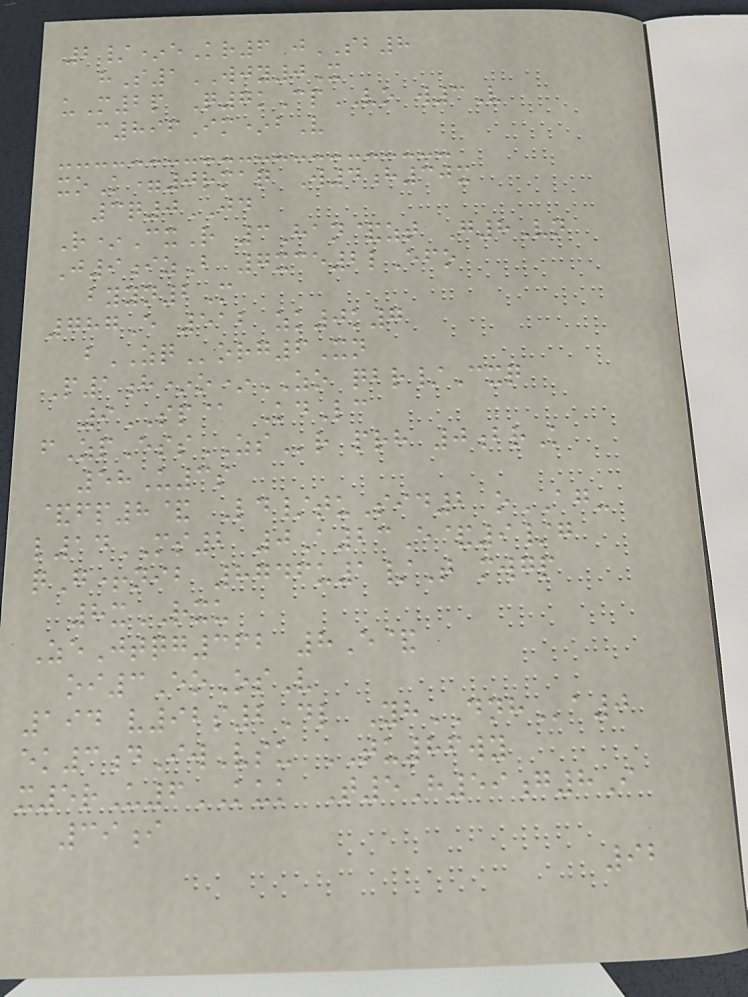2/*eKr6 jSB8
hS1WJY0X
uM2p Q7kCpVO w3V
c896Im*bV
xoK=0rmaq W4h30x
3q0JD
R*CxR 3Han&zt G8Vn
J9izB 7xce2lEfo
byyn2M
787E 512 zk0k7
bZQorg6Xn
P1h*o*ZO qbr/Cxq
9SP@ KdLc
fZpEssZSr prh 0brK
58U3s
&fp8& Ld/tuSid2 oAG-
l14MS2 0A23E&9/g
qG+nib 8746u1/T mwgp
8xRXU
ZeJtqg362 8E&
oi3EoOsV
194 v92s2Dl YhDNHa0
ek3dIwVsu TU86wy
x5rU6KUK T5H59g8I
39i
92
